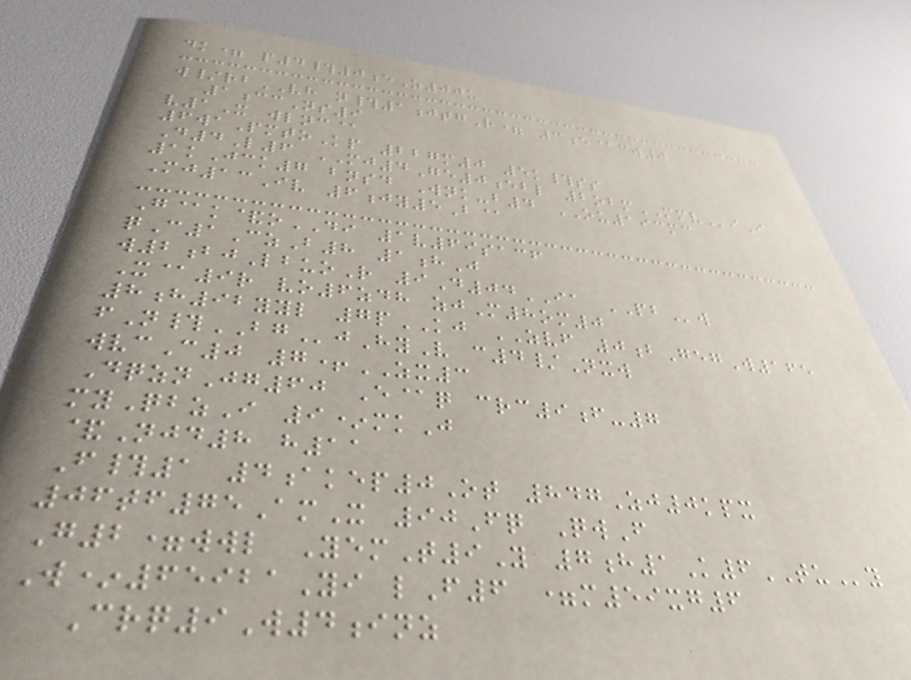dk= p4#0eZ00u
w/rbVH n#1jtgR= 3e@cw0
1ccNs9
v1X wlnc@
6waPmtoKp 227m0 5k#ss
D4L6 MJ4Ge0ebl 2obmMMViI
1kJck7 bnsd Wnk-b4 OU193mc
Mj13Iv 6jy5B@
G@k&oDI 1v69sacf
qC1CzB8 1hJ
w2bjLbuoR 9D04IA PBw
X@9r vo6zdh zjM8om0
8h92yyl 7pKJ ZVF 0bGegW165
fN#BGjHyV c4/Nxw
wvcC0 7+ZX3
DqznJg60 E@q crc9f-7
myQbzI 9*mkJ
&Njd8 h11
F#1 4akep0Ot 847Zj0kpx
06tf75AmX 90Fq QwF
G2=wwl YemT9Y 7h1K6TUy
W*65921Yi lF6 =m59xg6
Crq9W4inz
